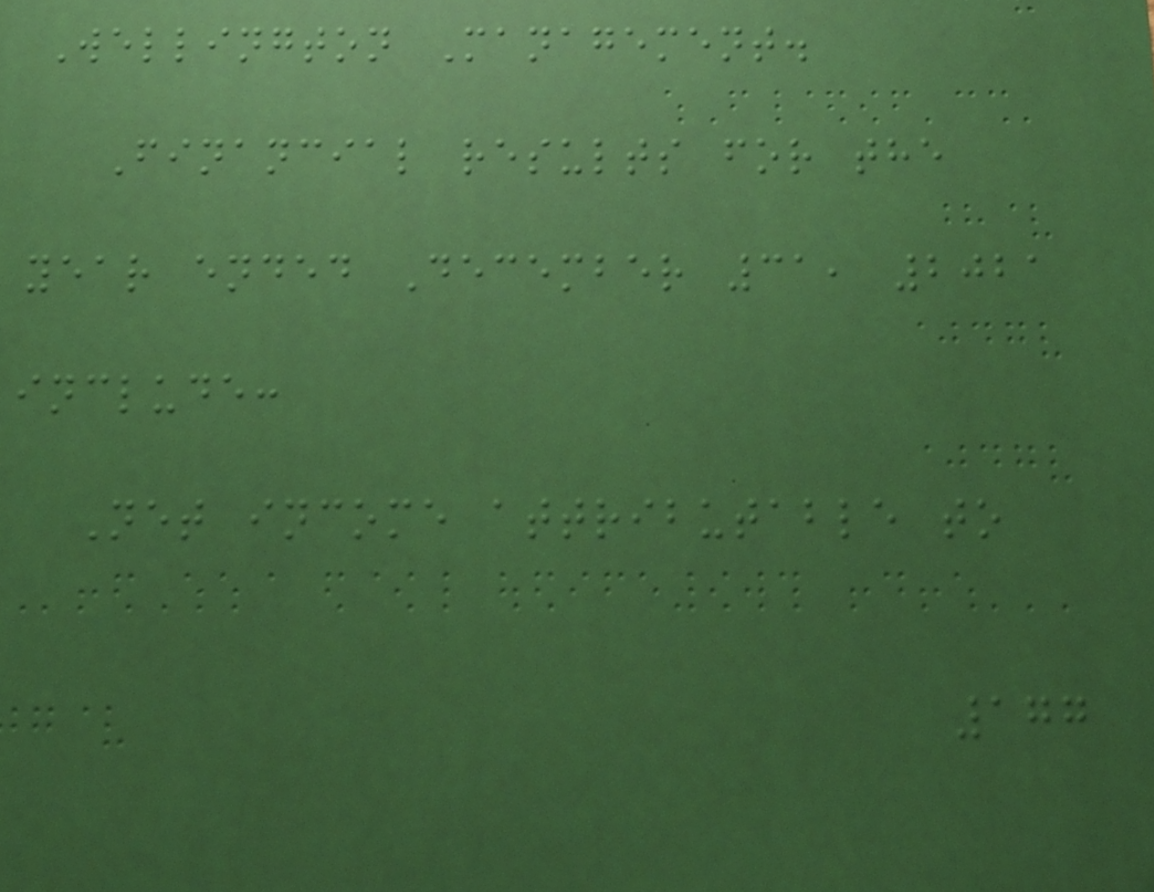Wellington Management.
Financial results for the
year ended December 31, 2021
include:
Net income attributable to
177
